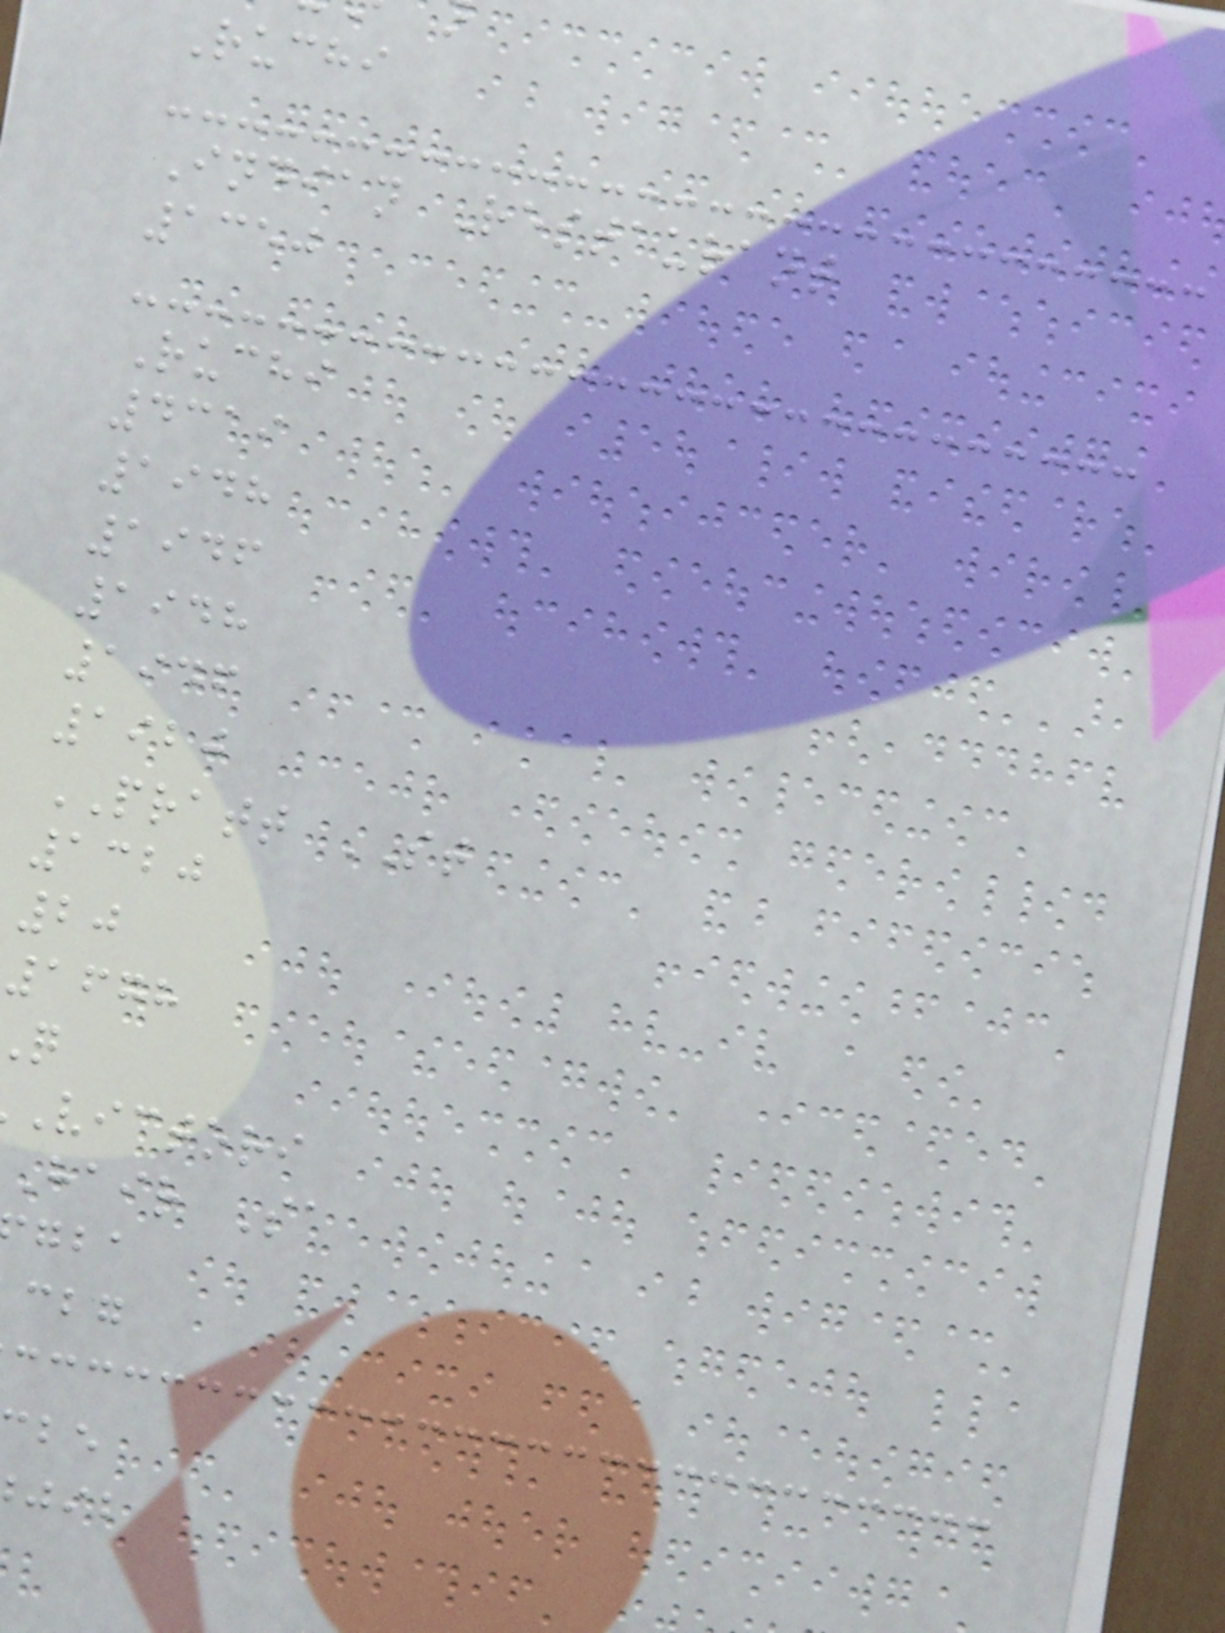Ruchi
Indian Restaurant
1350
Ruchi
4319
1948
1946
1948
1946
1920
PRATT ST
1320
20
1678
victori
hair Sa
